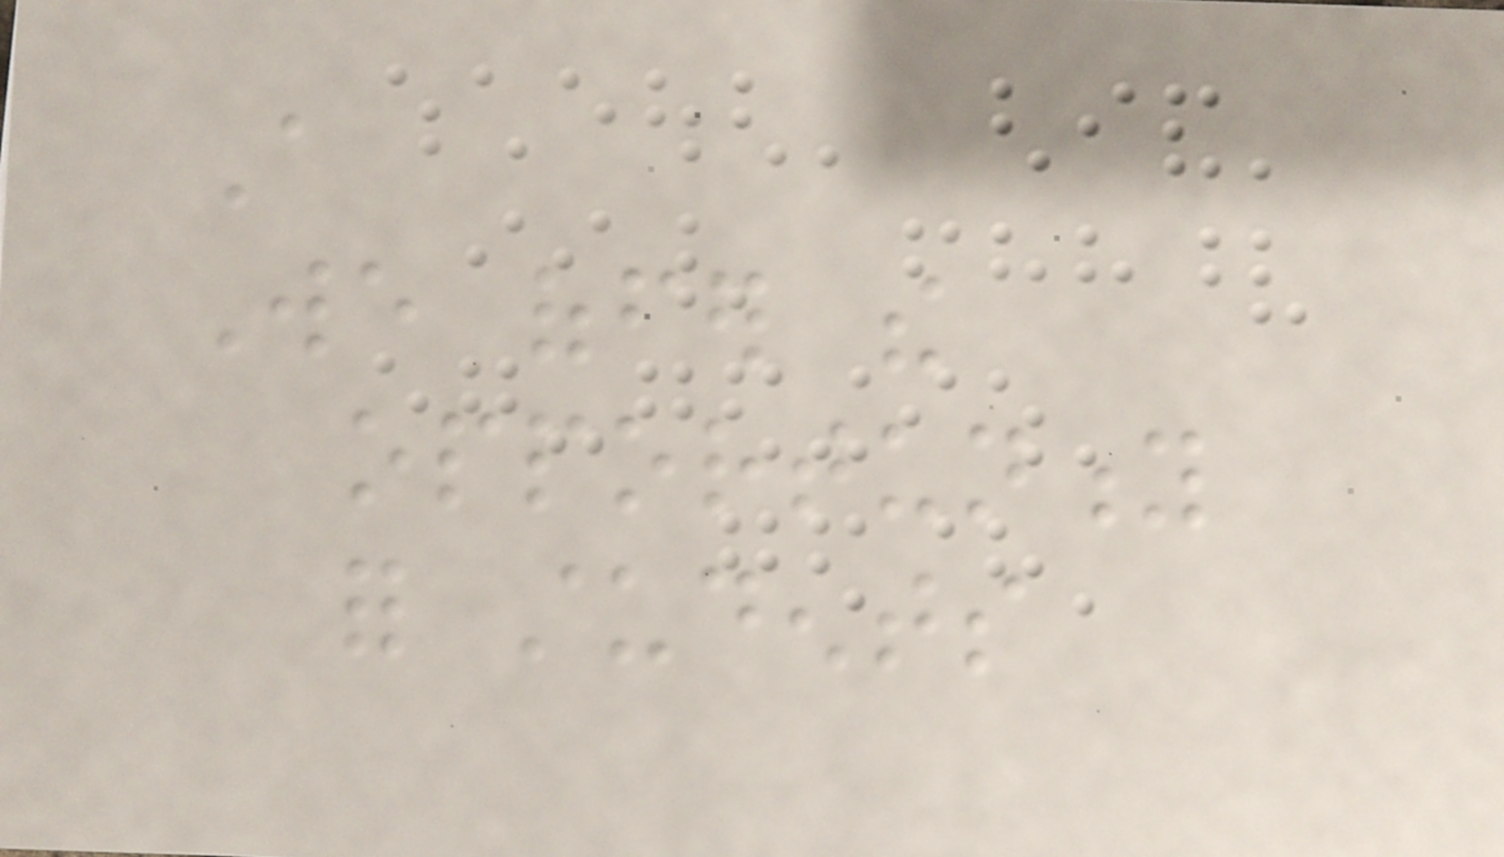A
We offer the
opportunity
for students
